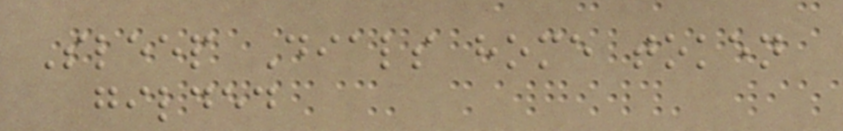Sleep Dials home token
gilded
